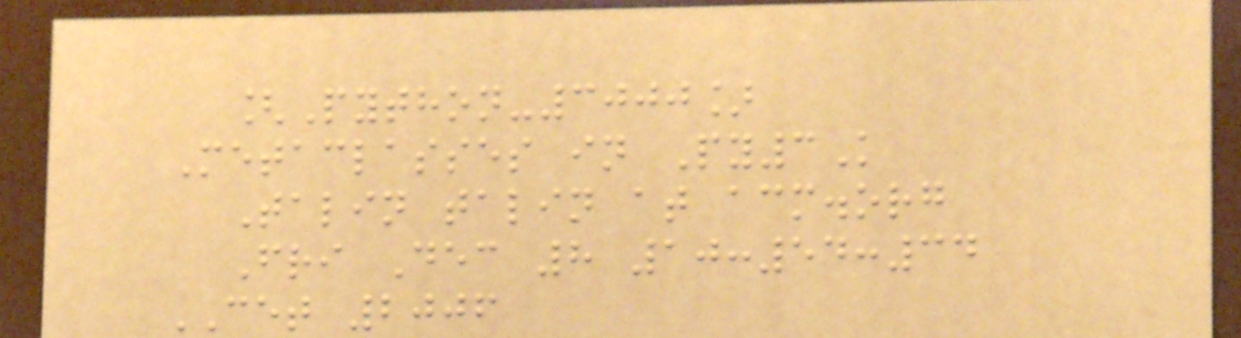[Python-3000]
Metaclasses in Py3K
Talin talin at acm.org
Fri Dec 8 10:54:34
CET 2006
